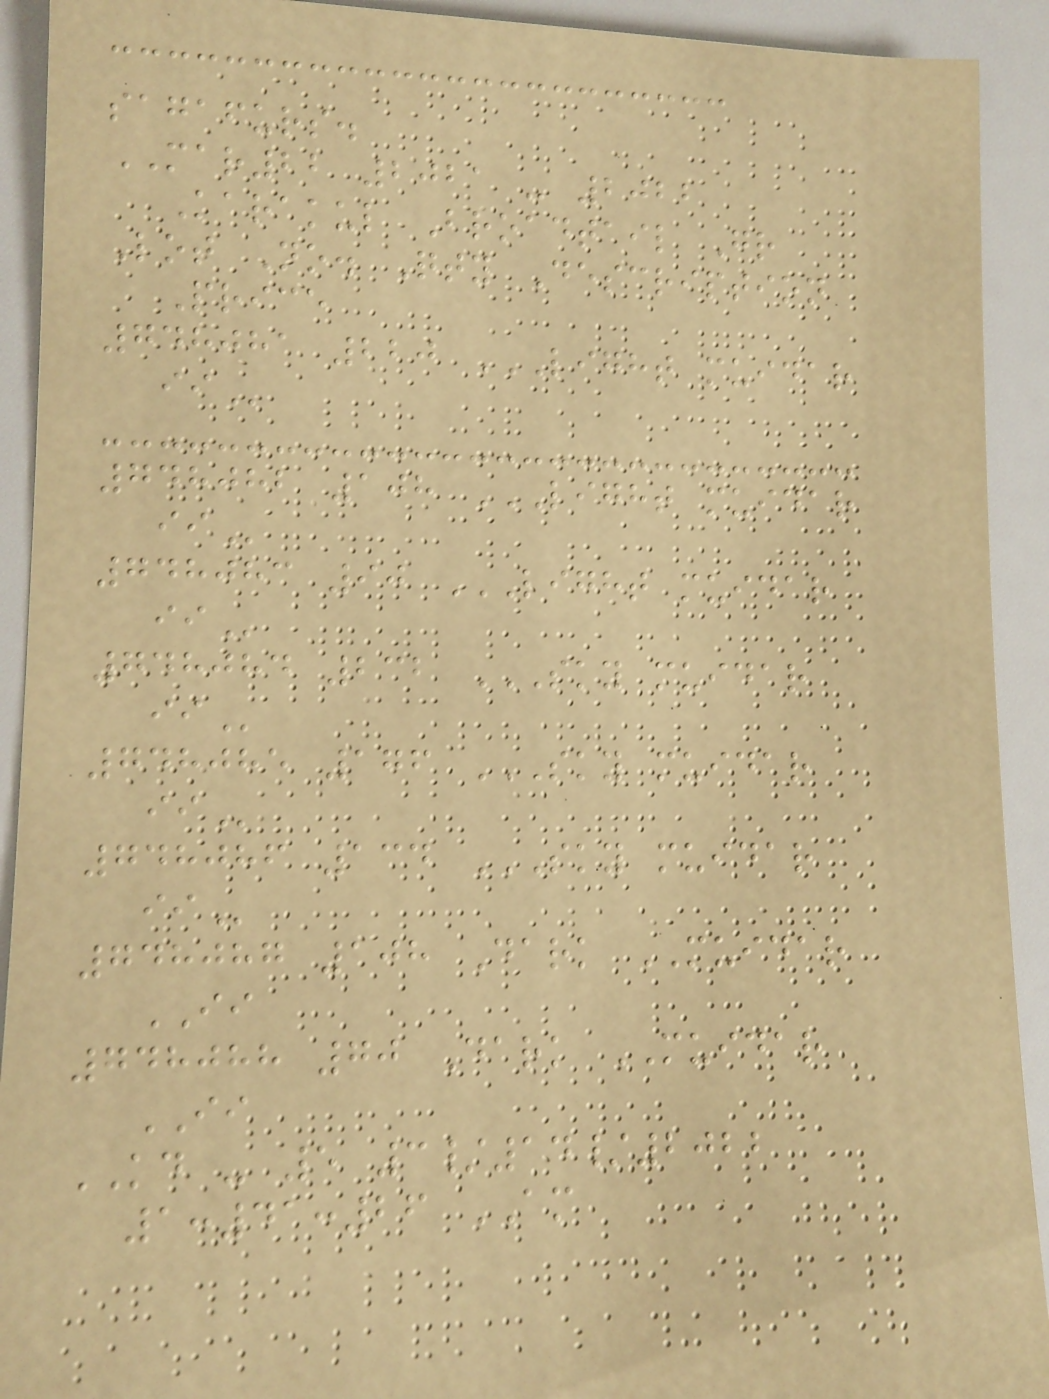sagafurs.
MAR22 2021 - 2022
Karakul Broadtail Gr
Lot No. Qty Description
Price
748081 220 LIGHT MUIDAR
II
748082 108 LIGHT MUIDAR
II
748083 90 LIGHT MUIDAR
II
748084 232 SKY MUIDAR
II
748085 176 SKY MUIDAR
II
748086 134 SKY MUIDAR
II
748087 108 Dark MUIDAR
II
748088 70 Dark MUIDAR
II
KD - 5 3/14/2022
1:41:26 AM
